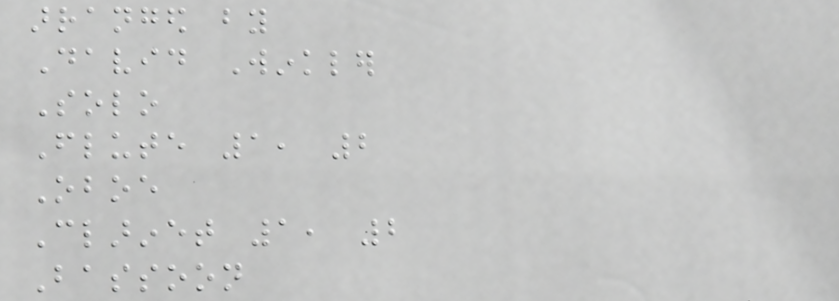arranged by
David Winkler
Solo
Flute 1, 2
Oboe
Clarinet 1, 2
Bassoon
